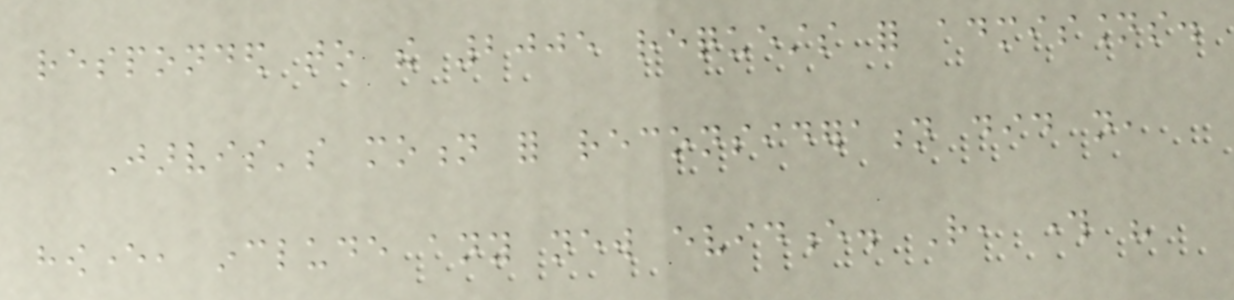responded to the 2005 requests for admissions.
Jarvis's motion for reconsideration did not,
however, include any new evidence. Rather, through his
